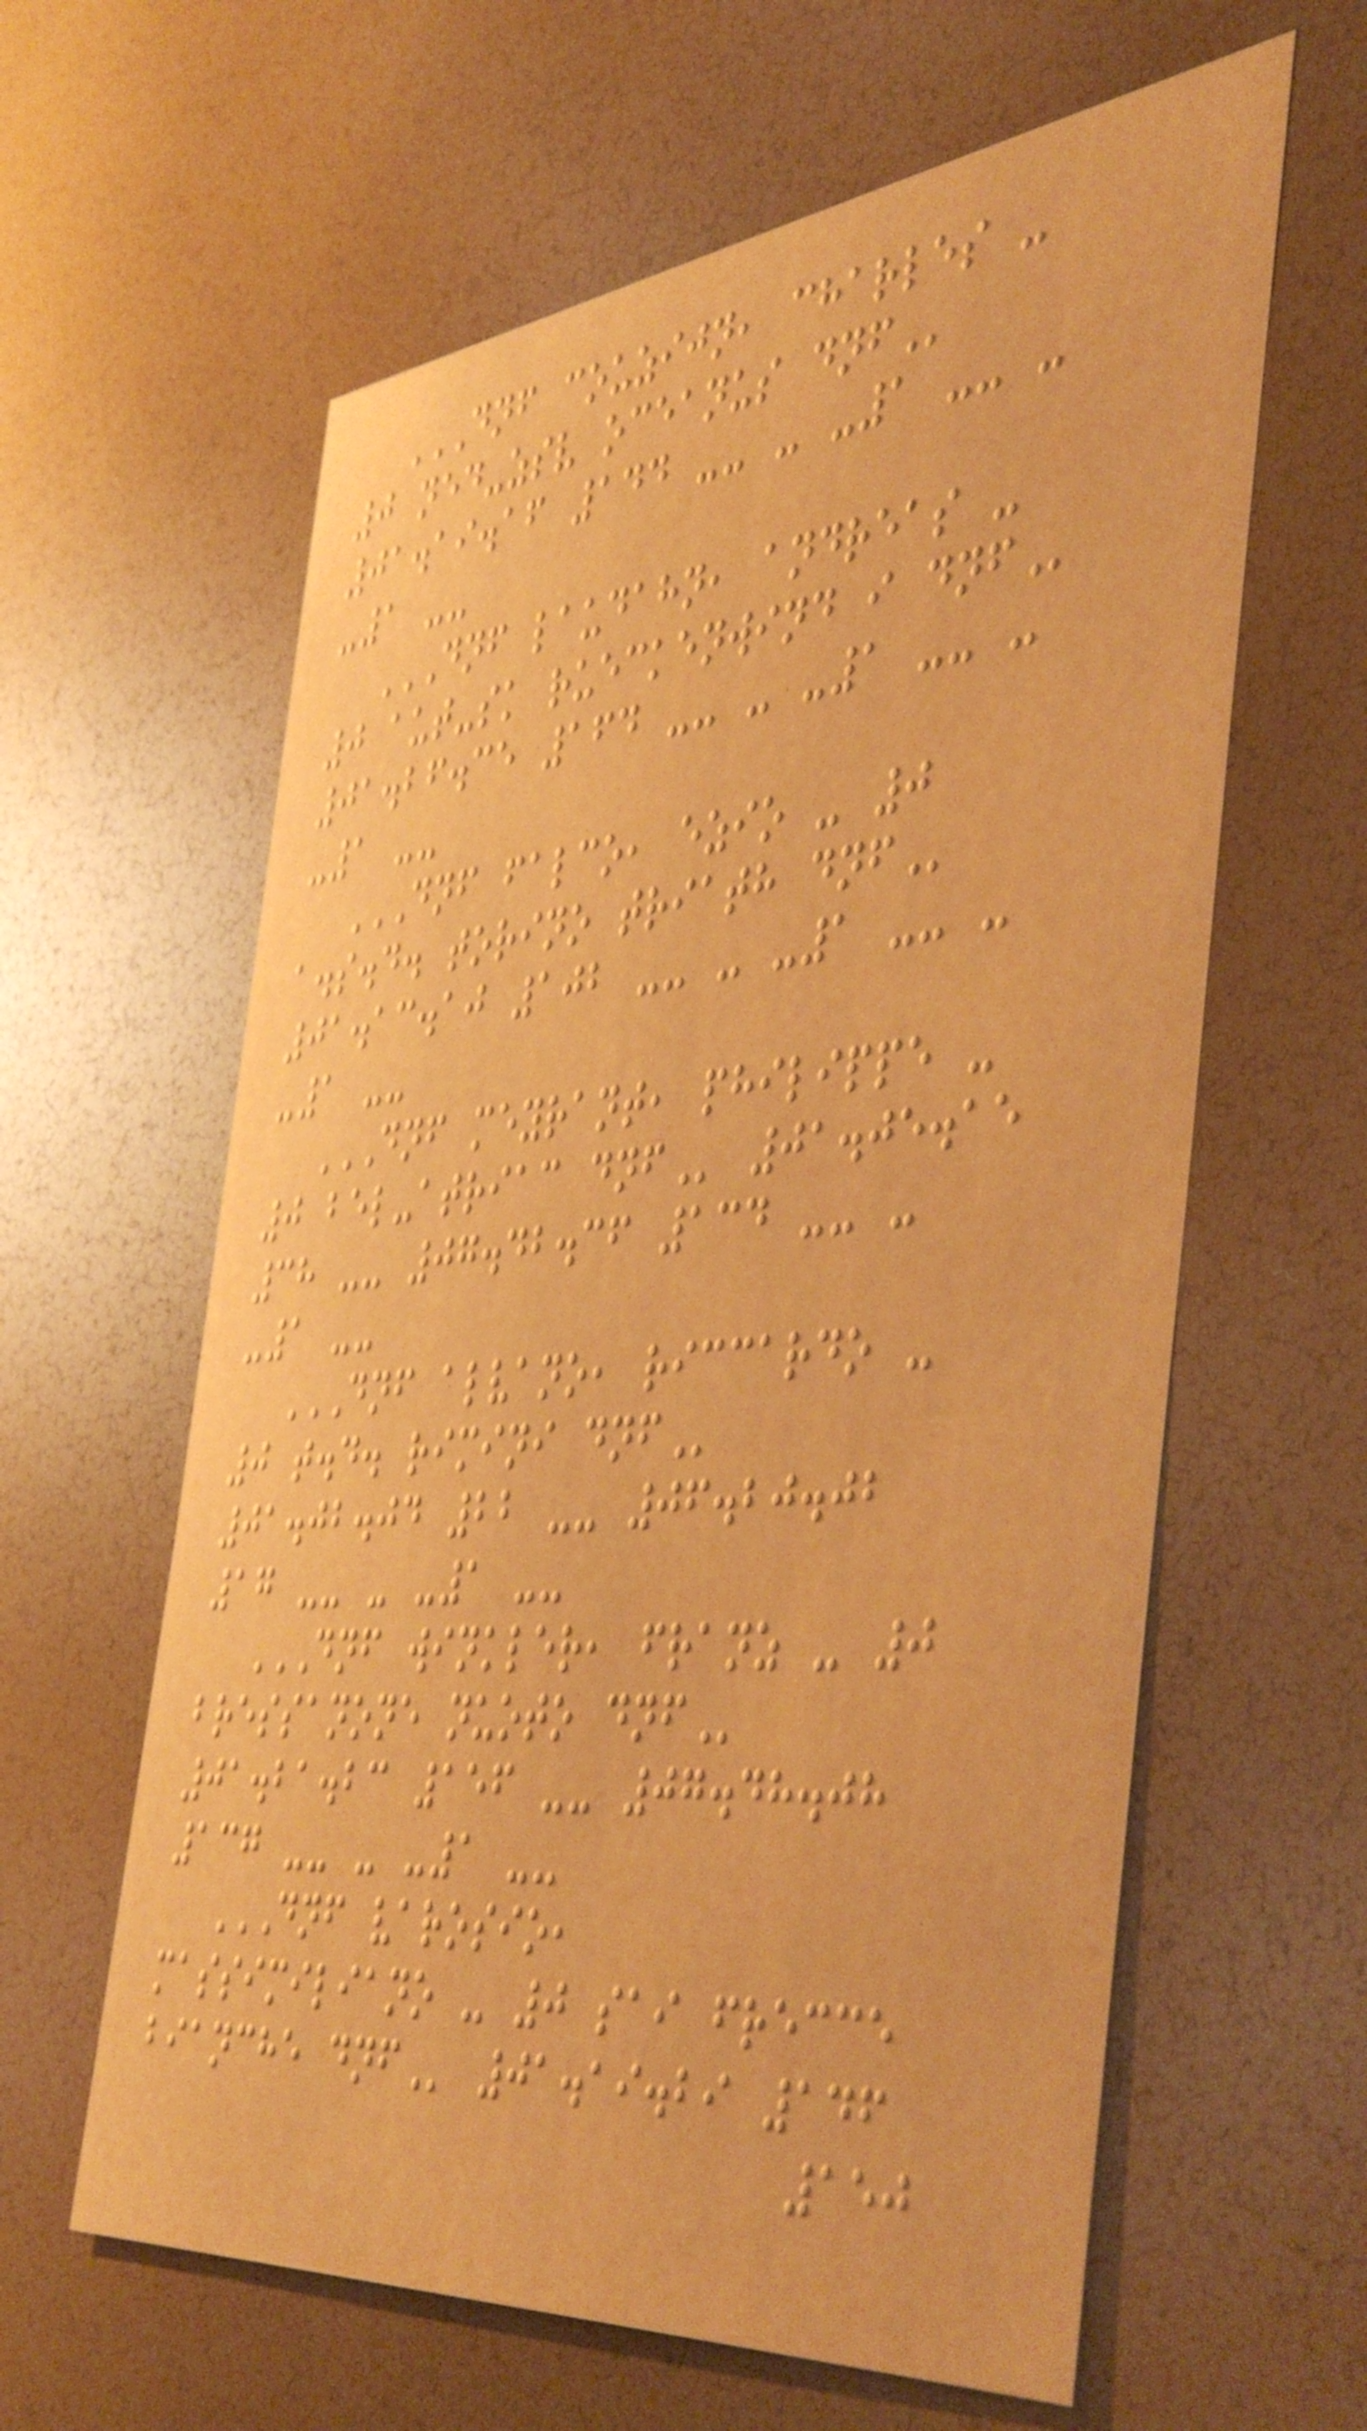DNF COUZIJN, CHARLES -
0 NED-ZSV OCEANUS DNF
01.19.16 144 -- - -1 -- -
-1 --
DNF LAUDAHN, ANDREAS -
0 AUT-SK RUECKENWIND I DNF
01.26.35 164 -- - -1 -- -
-1 --
DNF FALCO, EZIO - 0
A.S.D. TORINO TRIATH DNF
01.13.10 102 -- - -1 -- -
-1 --
DNF MEYRANT, PHILIPPE -
0 BEL-ATRIAC DNF 01.05.15
38 -- 07.42.36 134 -- -
-1 --
DNF ALVANO, RICCARDO -
0 T.D. RIMINI DNF
01.02.04 22 -- 06.20.02
17 -- - -1 --
DNF WINKLER, FRANZ - 0
BRESSANONE NUOTO DNF
01.21.23 156 -- 07.48.08
137 -- - -1 --
DNF VAROSIO,
MASSIMILIANO - 0 SAI FRECCE
BIANCHE DNF 01.19.29 146
150
